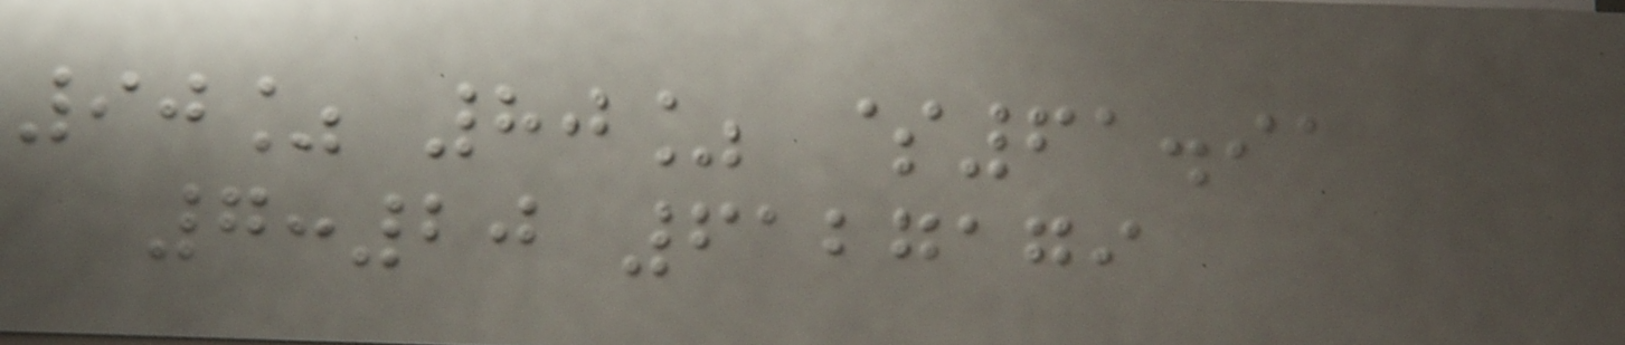90% 80% $61.91
7:20 6127179
